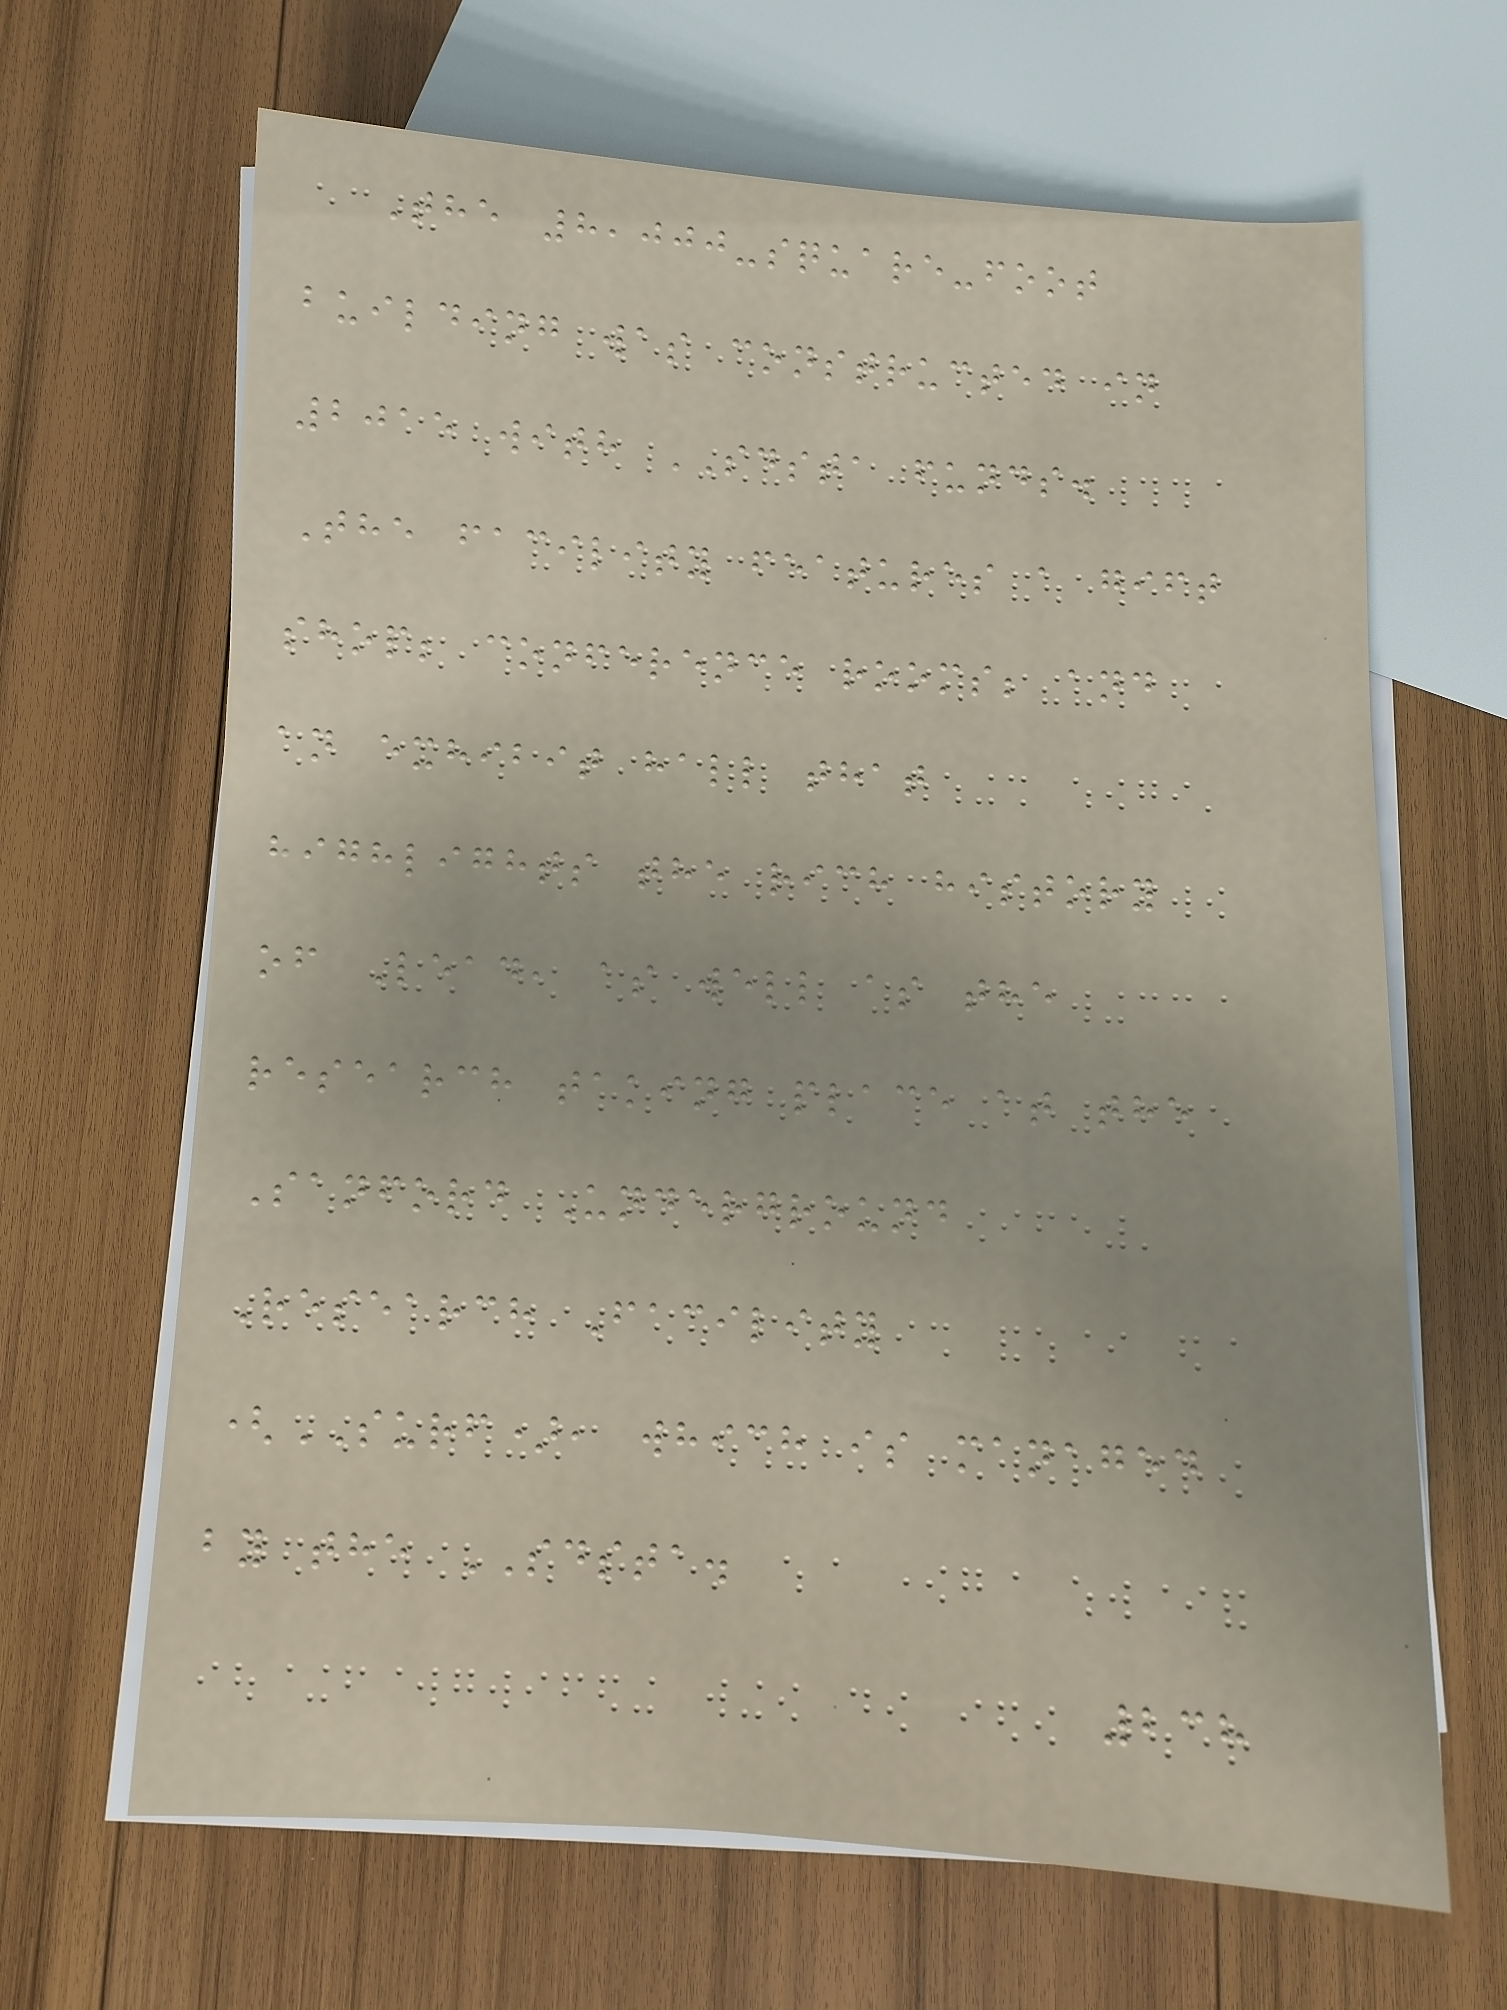The 8,000-square-foot
building was constructed in
2015 with SDSTA funds.
The facility features a gift
shop; conference rooms; and
an exhibit hall that
highlights the rich history
of Lead, as well as the
research taking place at the
Sanford Underground
Research Facility
(SURF), which is managed
by the SDSTA.
238
